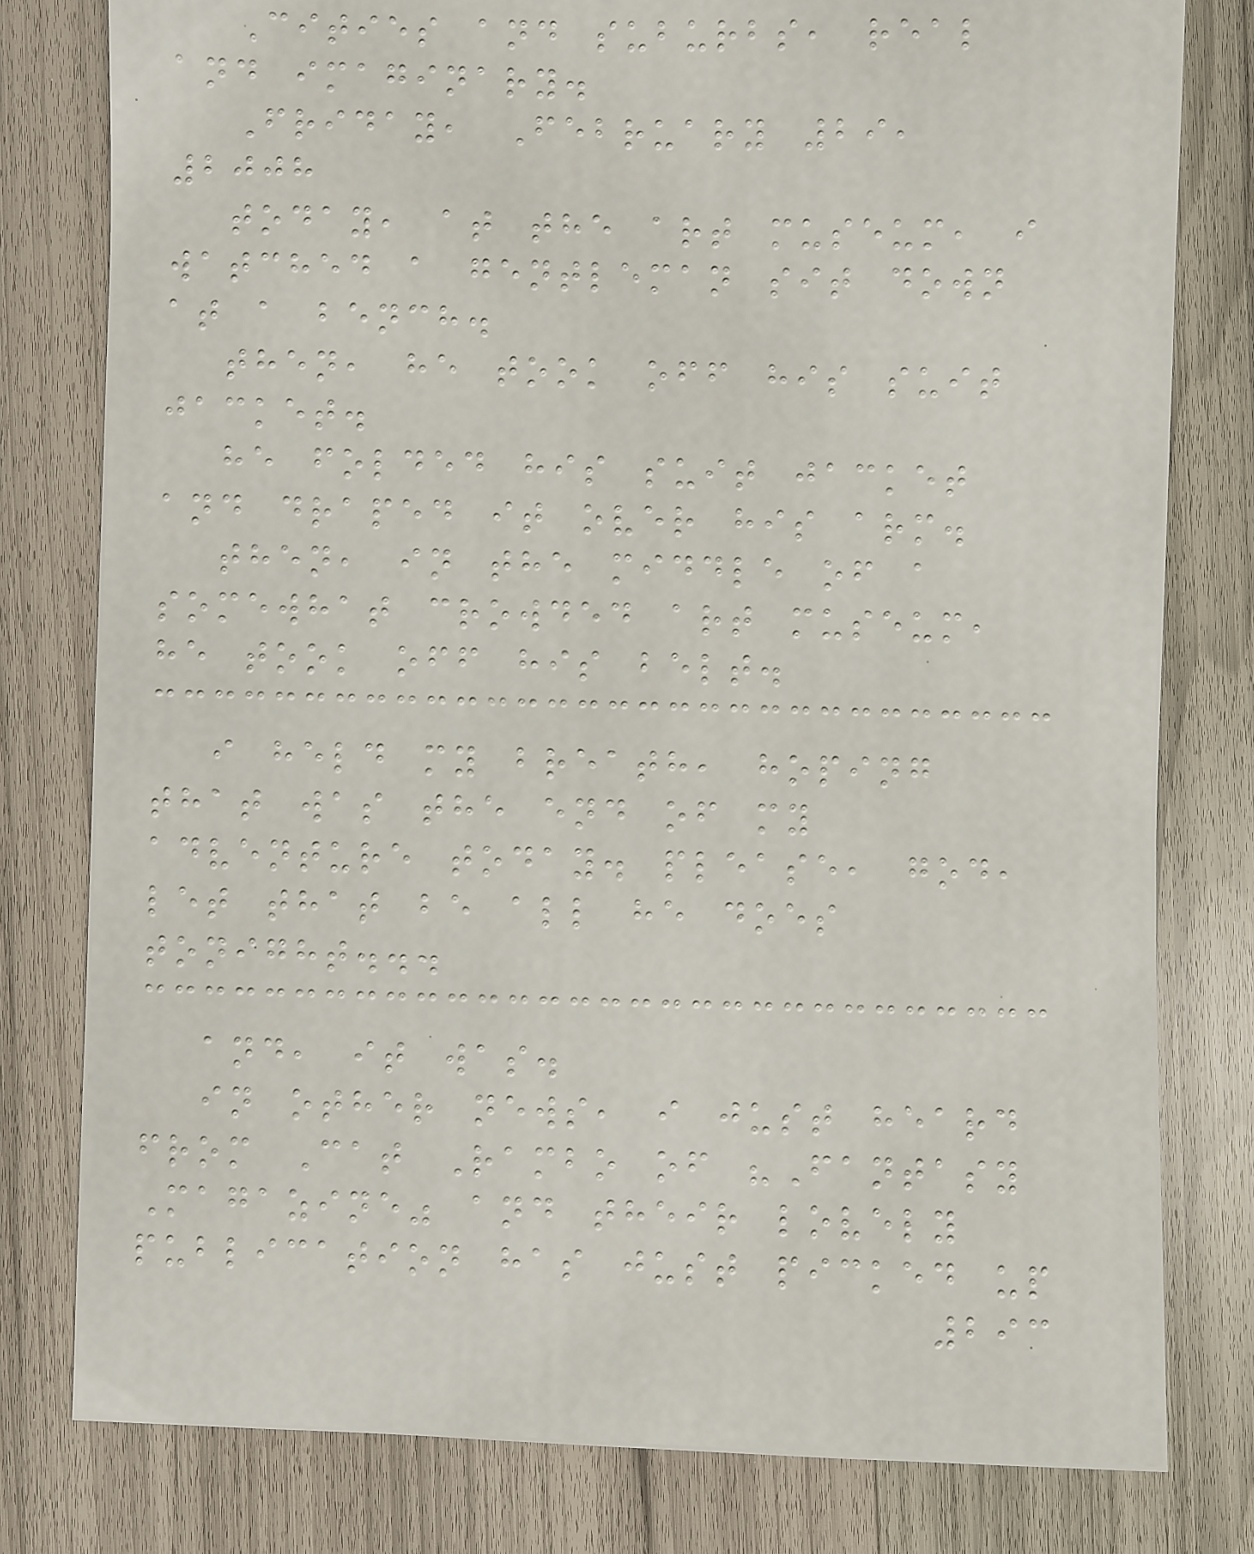Cities and suburbs, real
and imaginary.
Friday, February 29,
2008
today, at the art museum, i
watched a gentleman sit down
at a bench.
then, he took off his suit
jacket.
he folded his suit jacket
and draped it over his arm.
then, in the middle of a
somewhat crowded art museum,
he took off his belt.
i held my breath, hoping
that was the end of my
adventure today. please, god,
let that be all he does
tonight...
and, it was.
in other news, i just heard
from Cat Rambo of "Fantasy
Magazine" and their lovely
publication has just picked up
293
